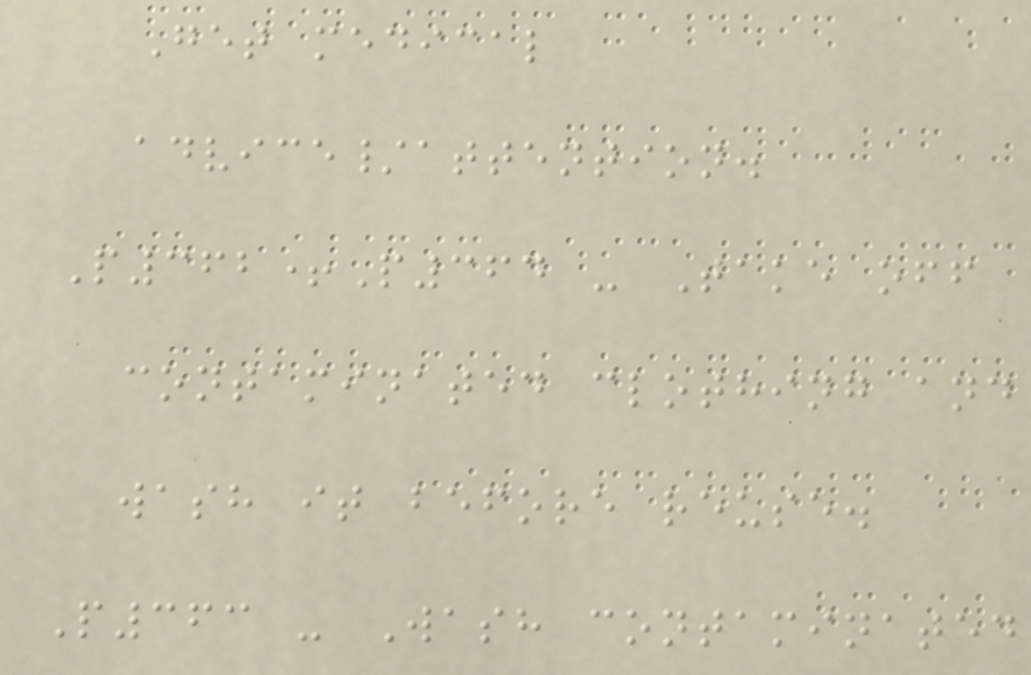Get medical
advice/attention.
P362+P364 - Take off
contaminated clothing and
wash it before reuse.
P363 - Wash contaminated
